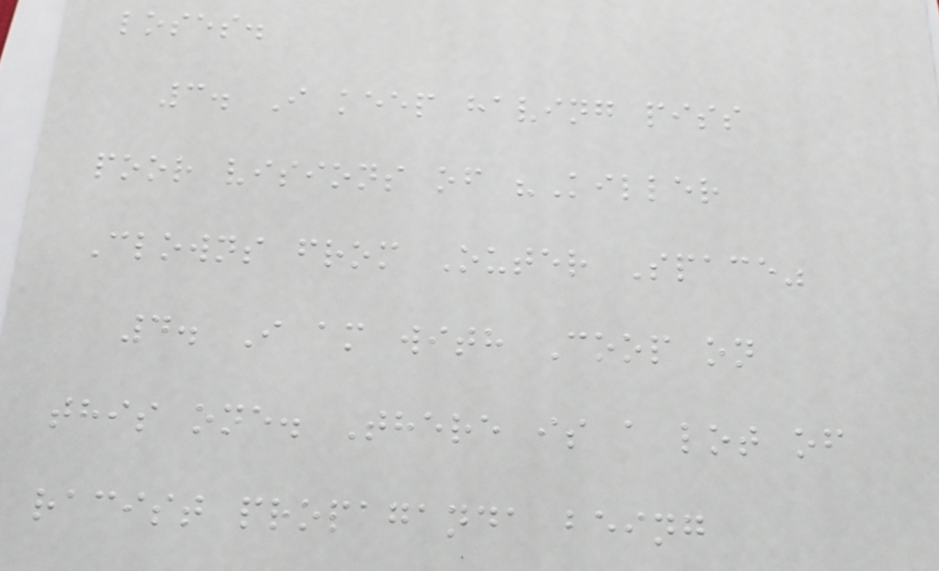loses.
3. I keep having piss
poor visions of "Killer
Clowns from Outer Space"
4. I am with Coop on
this one. There is a lot of
racist propaganda being
